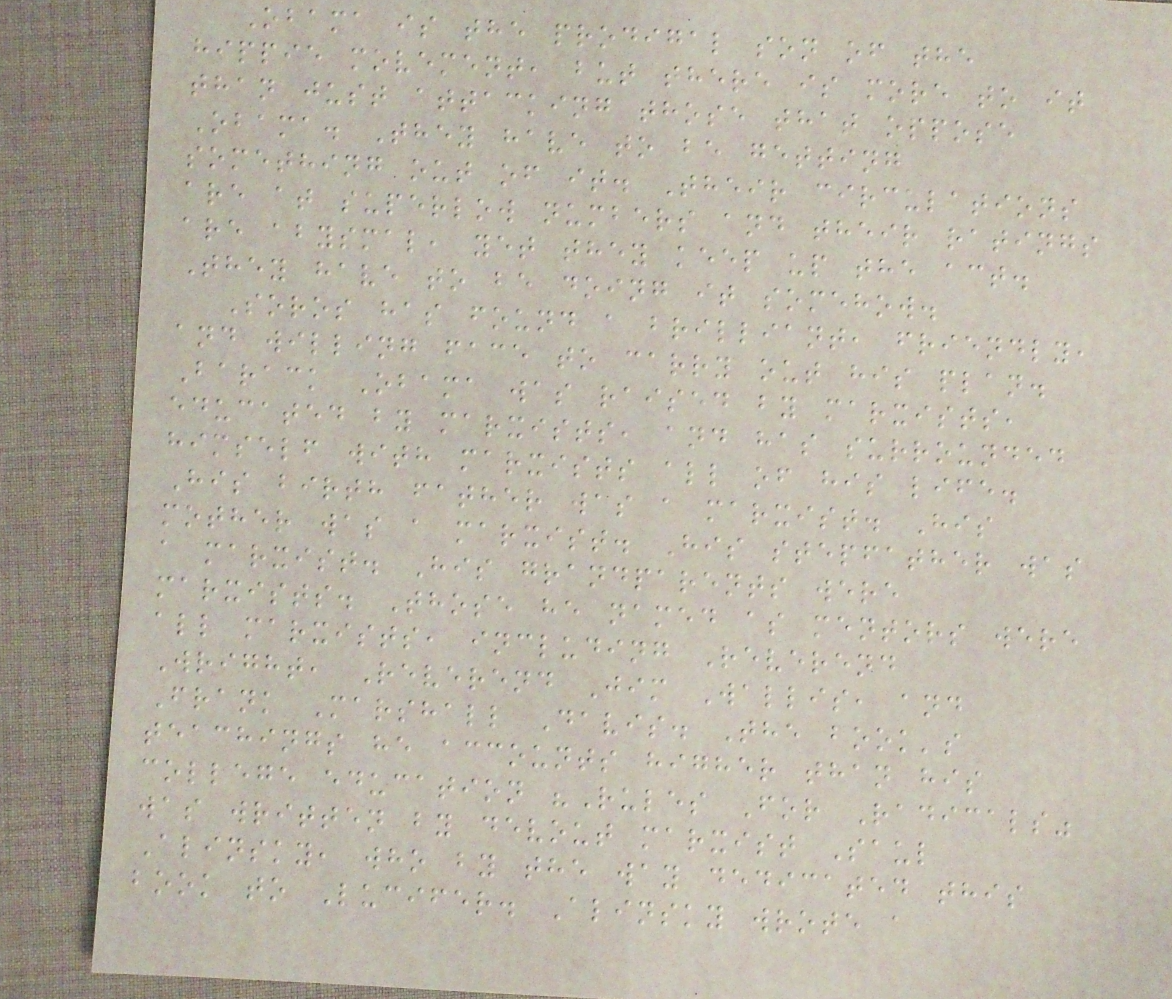Obama is the prodigal son of the
hippie movement, but there is more to it
than just attacking those that oppose
Obama. They have to be getting
something out of it. Their circulations
are at superlow numbers and their ratings
are abysmal, yet they keep up the act.
They have to be doing it somehow.
Soros has found a brilliant, friendly,
and willing face to carry out his plan.
Barack Obama was raised by marxists,
educated by marxists, and has surrounded
himself with marxists all of his life.
His birth father was a marxist. His
mother was a marxist. His stepfather was
a marxist. His grandparents were
marxists. Those he named as mentors were
all marxists, including Reverend
Wright, Reverend Jim Wallis, and
Frank Marshall Davis. The book's
teachings he accounts higher than his
college education "Rules For Radicals"
was written by devout marxist Saul
Alinsky, who by the way dedicated this
book to Lucifer. Alinsky wrote a
